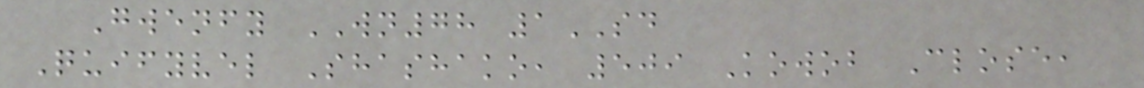Gwenfy WN78 1SD
Quifyvel Shashako, 509 Kowob Close,
